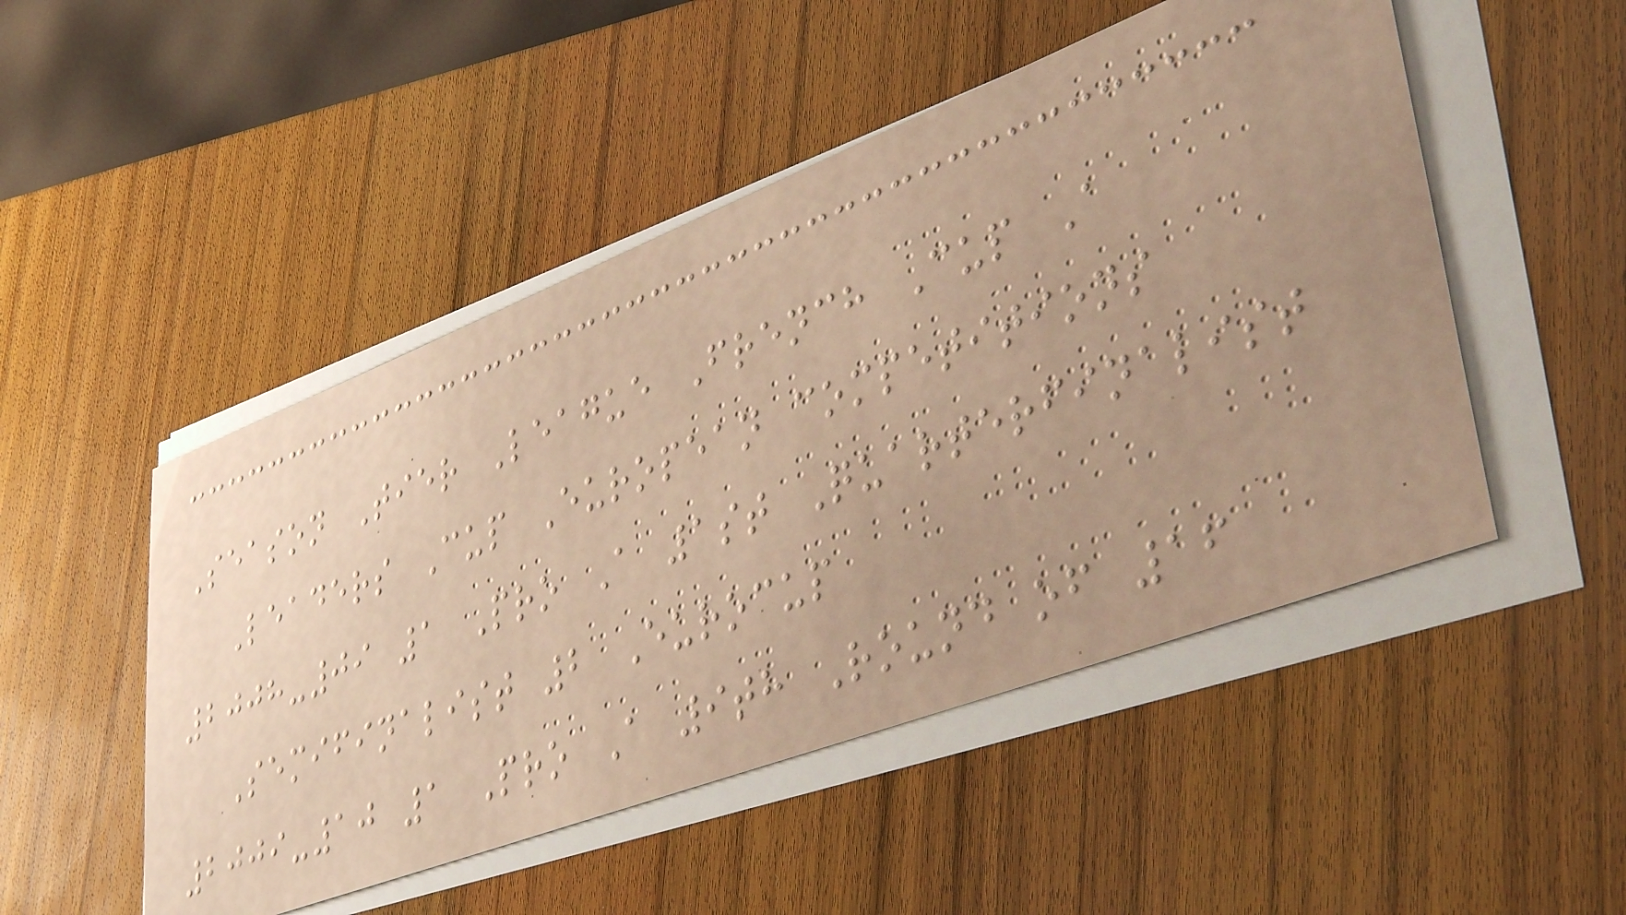Season Tier League French Cup A
Leaders Cup European competitions
2008-09 1 Pro A 1st Quarterfinalist
Semifinalist 2 Eurocup
2009-10 1 Pro A 9th Round of 16
